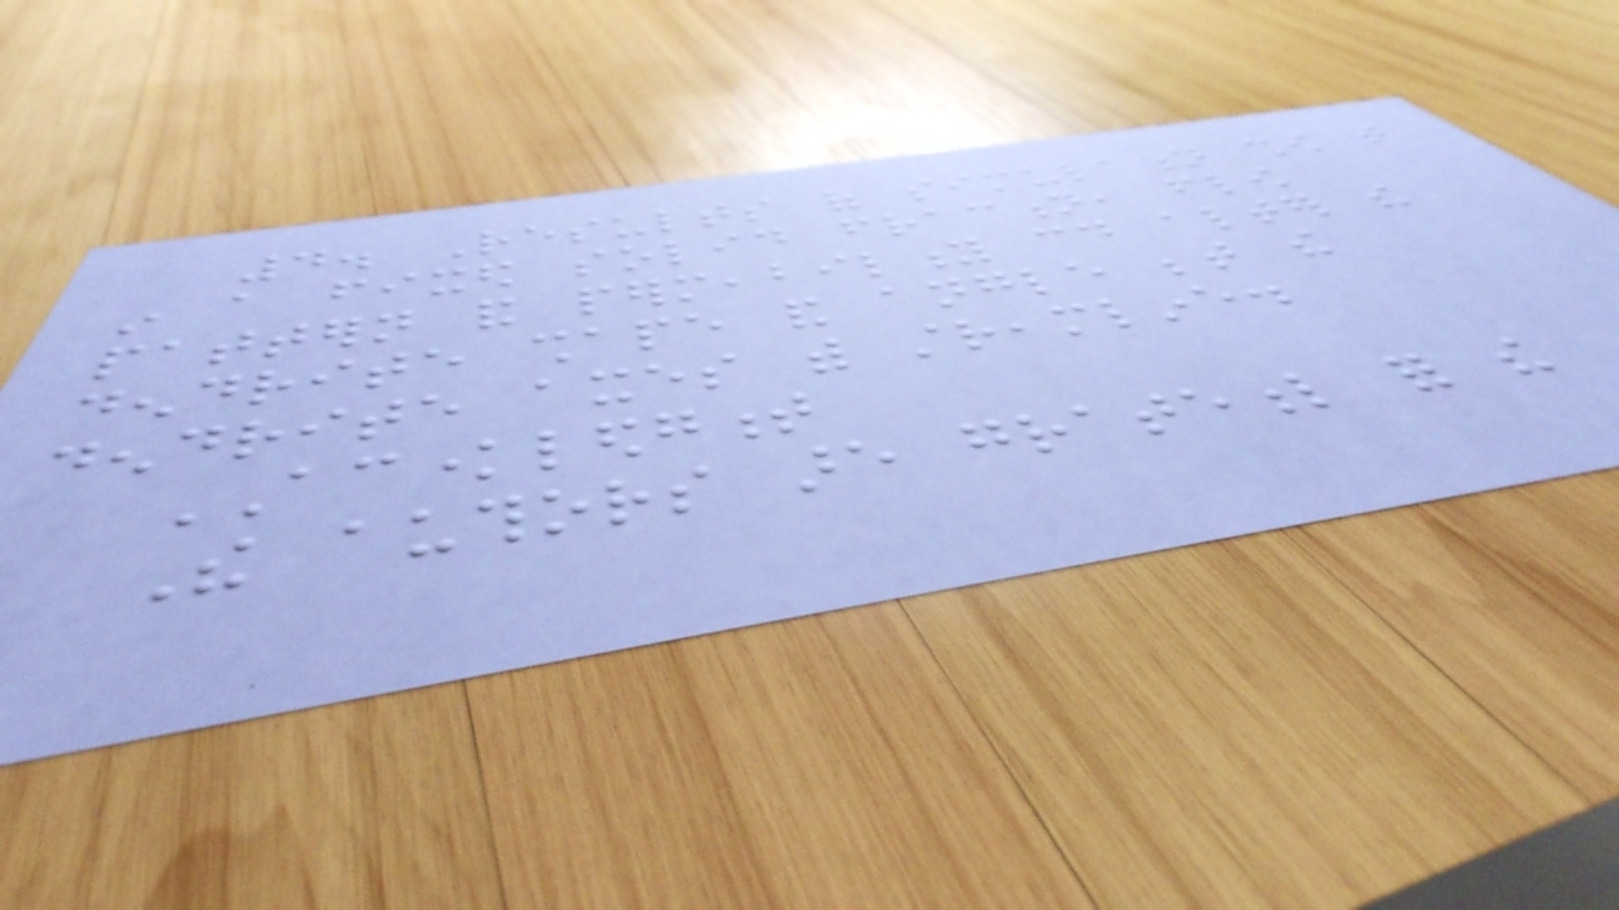4. Results of simulation show that
in a fixed solid fraction, flow
pattern and permeability could alter the
dendrite shape and angle between the
dendrite axes with streamline.
ACKNOWLEDGMENT
The authors are grateful for the
